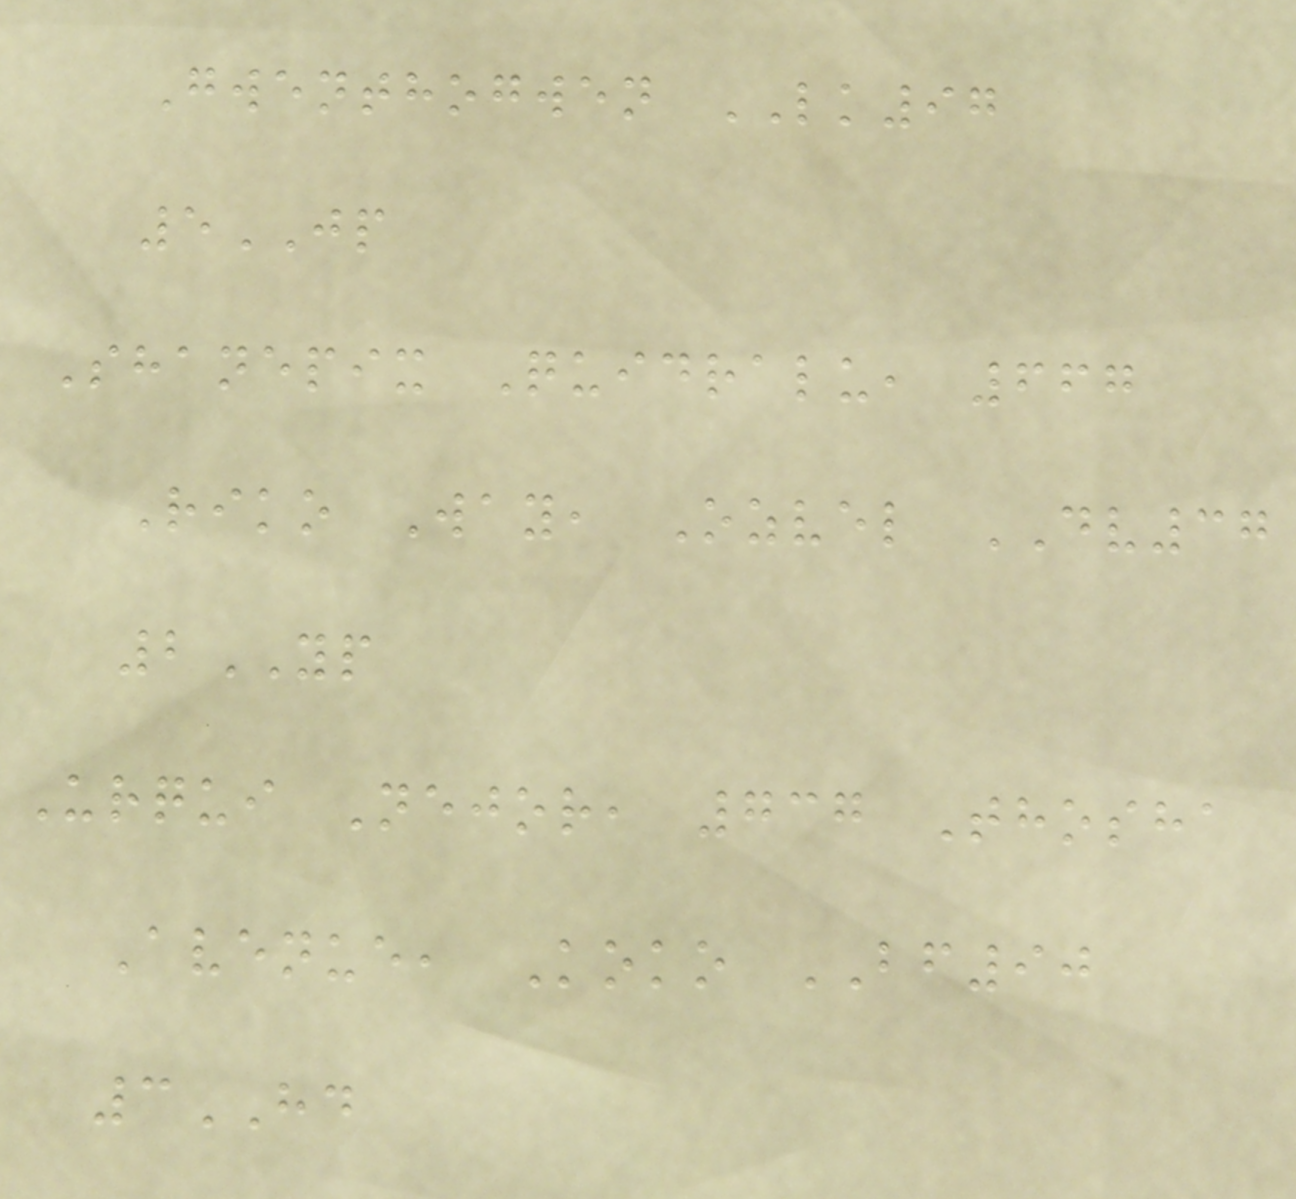Gwenthogwen LK97
5JP
Shanepix Quidralu, 667
Riko Way, Ozvel DV37
2YP
Urqui Nejor, 737 Thosha
Avenue, Koko BF90
3HD
